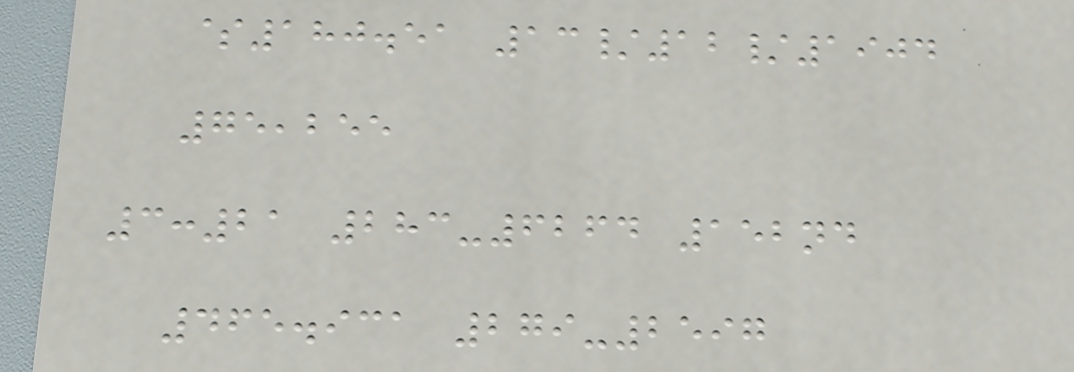$180.51 13/12/1904
75,255
3:21 283-6264 152nd
465.931 279-2597
